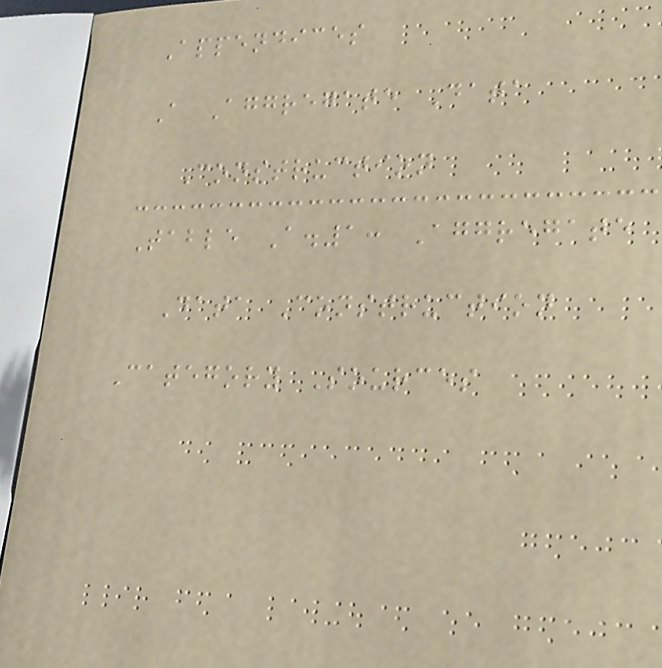Appendices
A Aggregate Data
Construction
Table A.1: Aggregate
Data Construction
Category Sources
